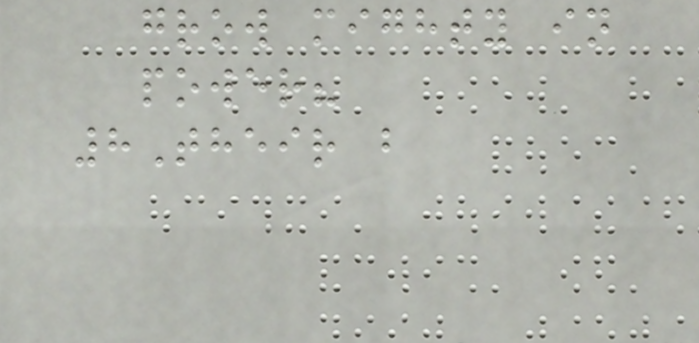grow mighty in
power?
8Their b
